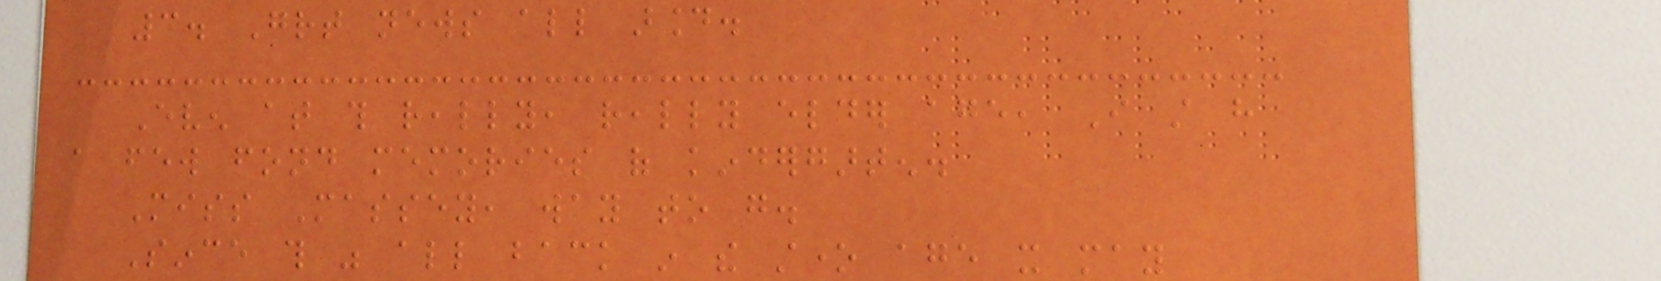3. Great news all around.
Even at this really, really elder age, I still have
a few fond memories of kindergarten.
Miss Massey, way to go.
Since this was all back in the stone age it may
